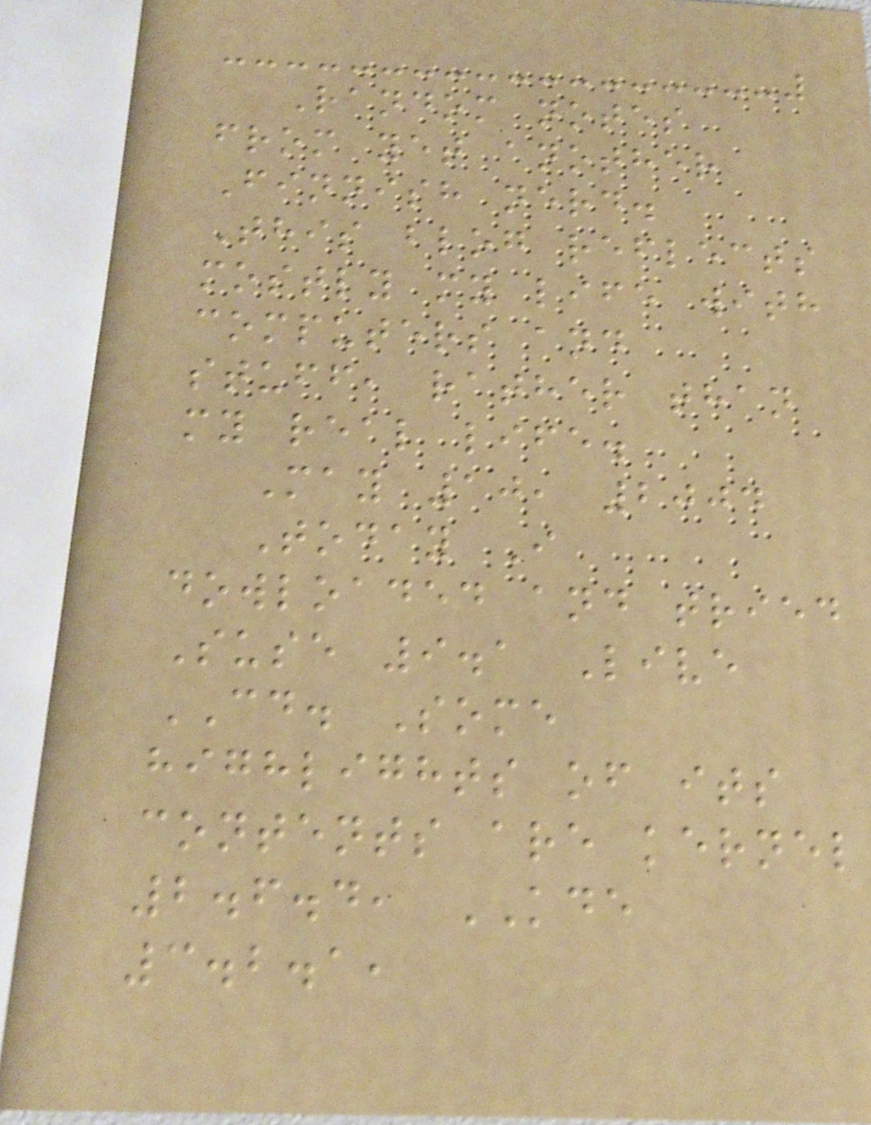Random notes
from yet another
Finnish nerd.
This blog reflects
mostly my life with
computers and
stuff, rather than
my real life.
May 10, 2004
Today I
dowloaded and tried
Suse 9.1 Live
CD. Some
highlights of its
contents are kernel
2.6.4, KDE
3.2.1,
